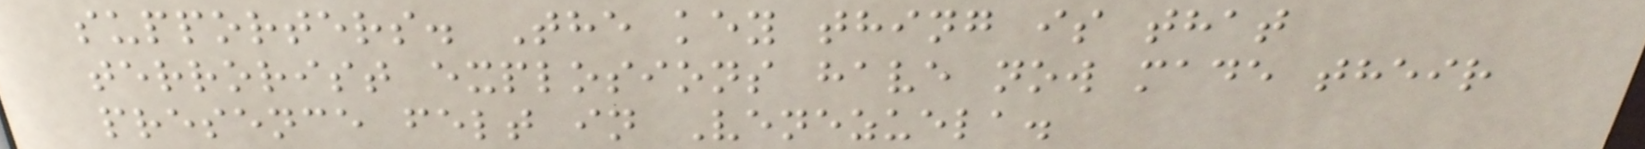supporters. The key thing is that
terrorist explosions have now made their
presence felt in Venezuela.
